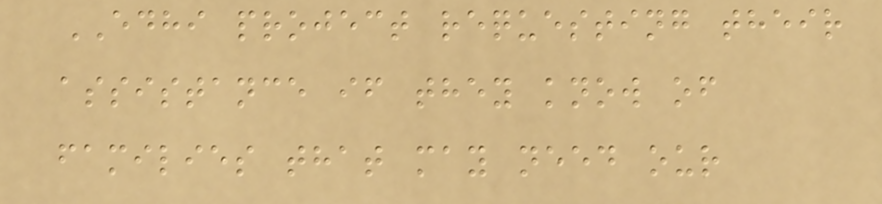EDHI project requesting their
assistance if they know of
families that may need our
